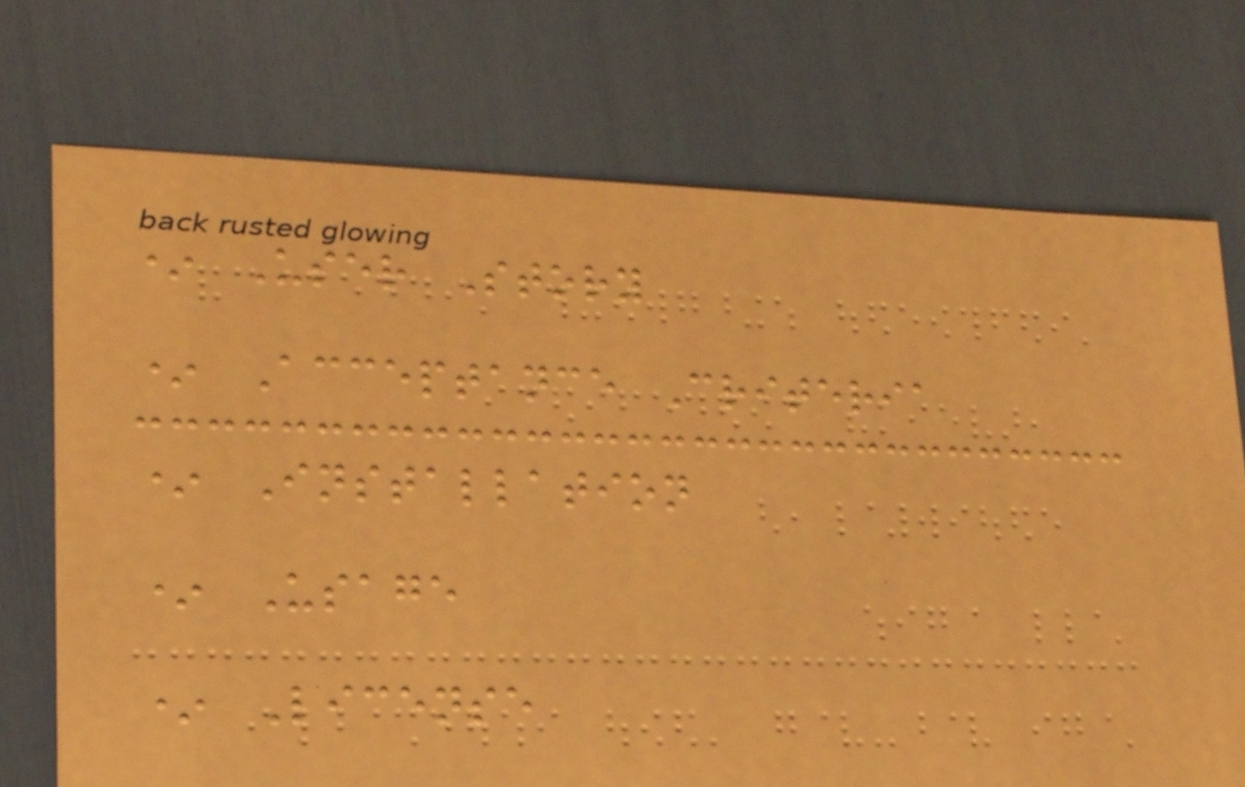* User Story
* Acceptance Criteria
* Installation
* Usage
* License
